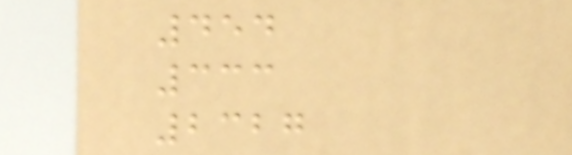454
333
2327
